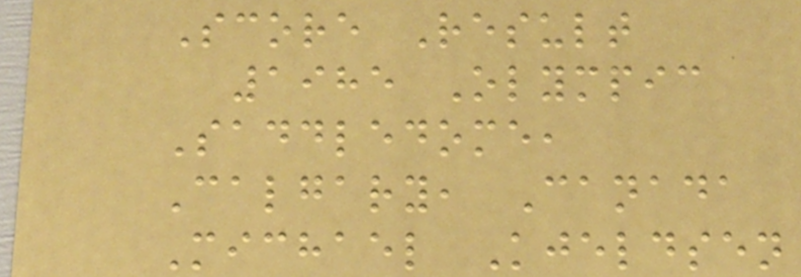Score Result
1985 Olympic
Saddledome,
Calgary, Canada
Michael Kjeldsen
